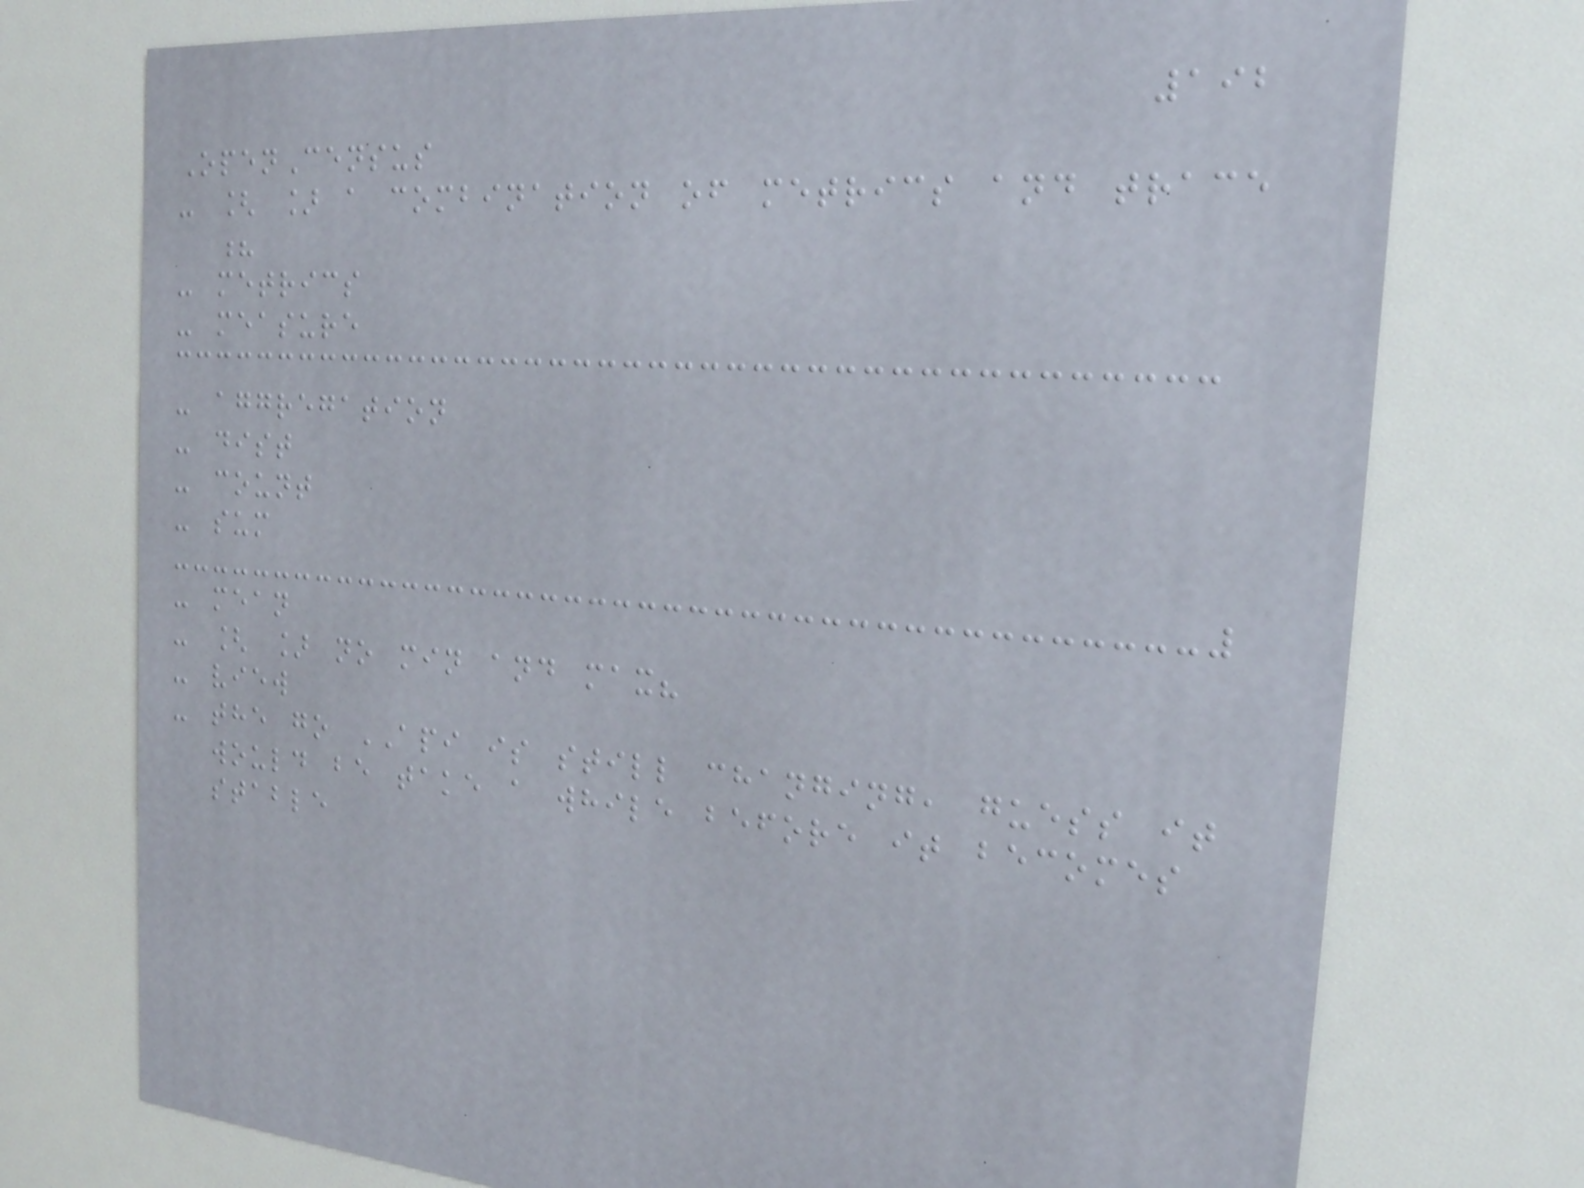192
OpenCensus
- [ ] a combination of metrics and trace
?
- metrics
- measure
- aggregation
- dist
- count
- sum
- mean
- [ ] no min and max?
- view
- the go API is still changing, guess it
would be take a while before it becomes
stable
